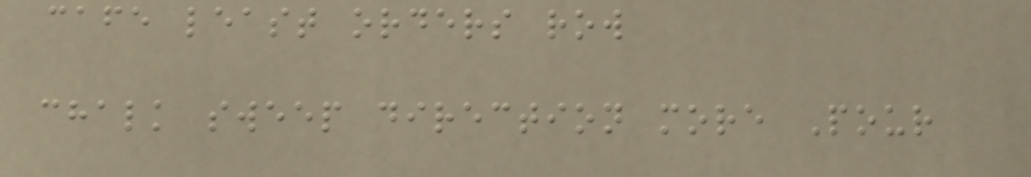cafe least orders row
chalk sweep direction more Pour
